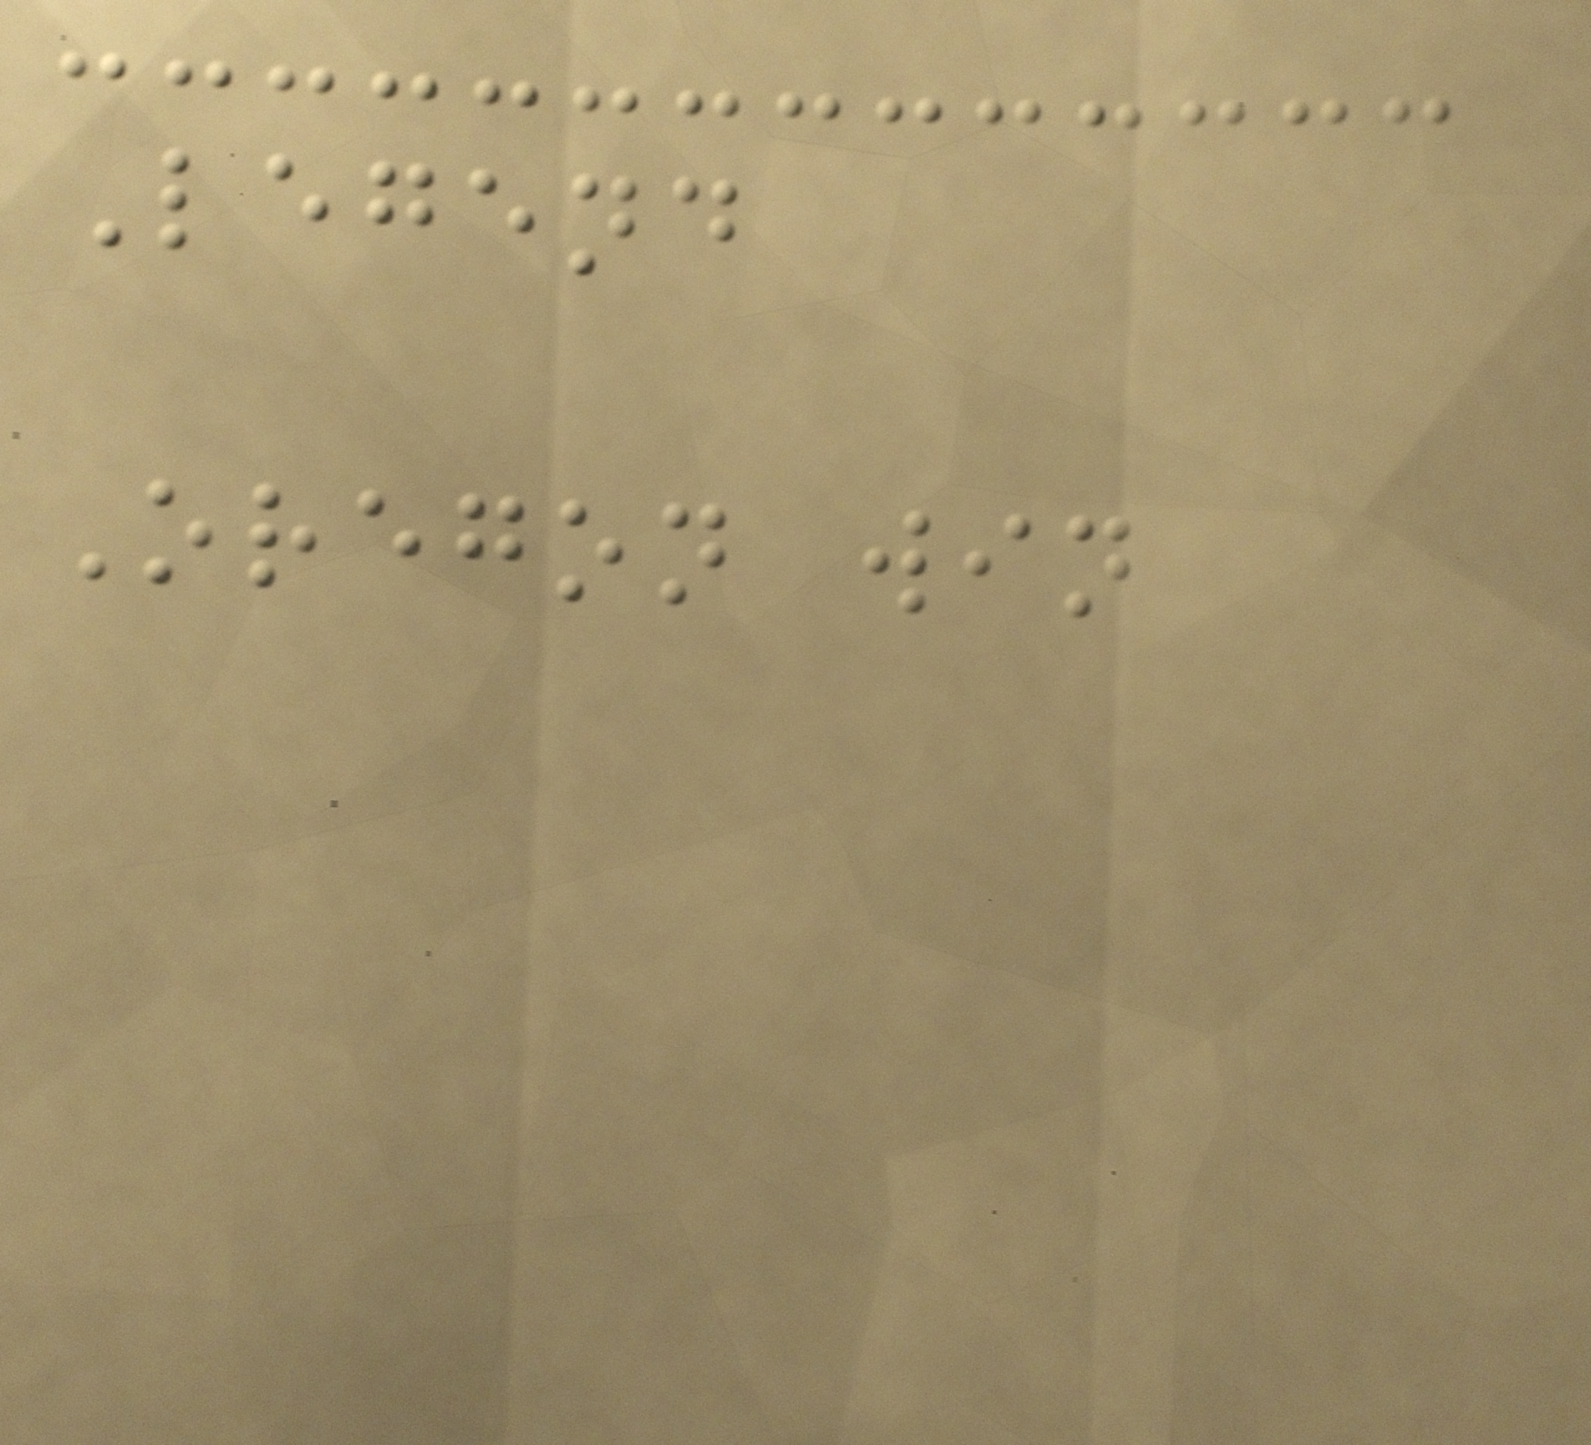Legend
Oregon win
